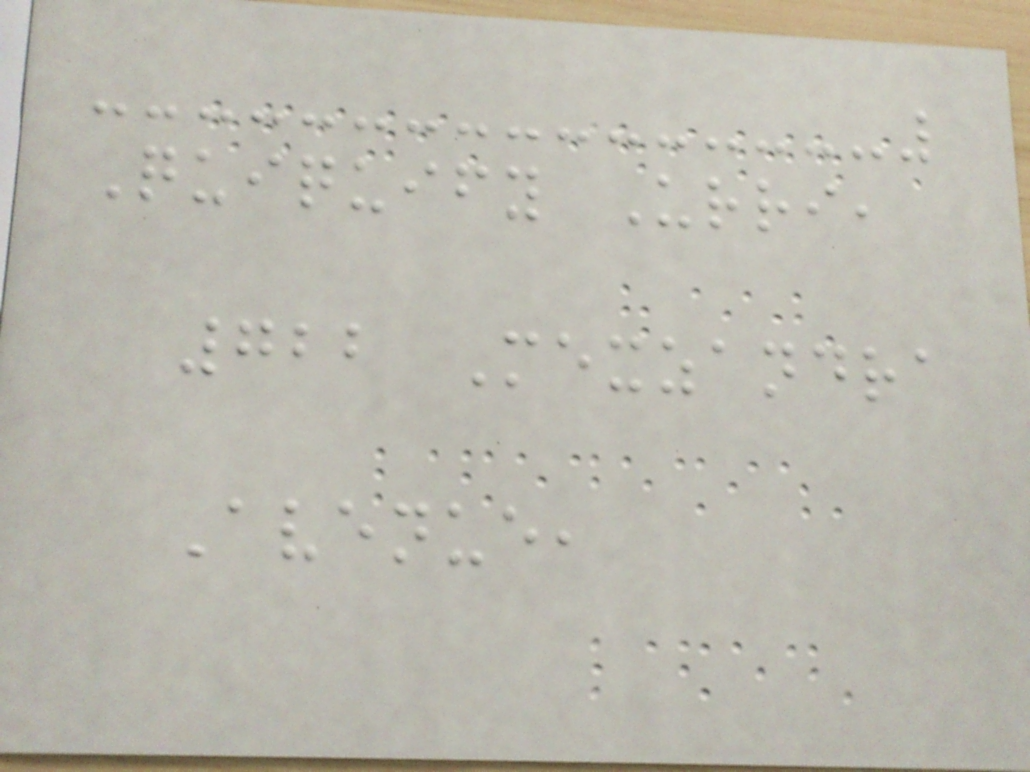Quiquify Urri,
722 Mexzandra
Avenue,
